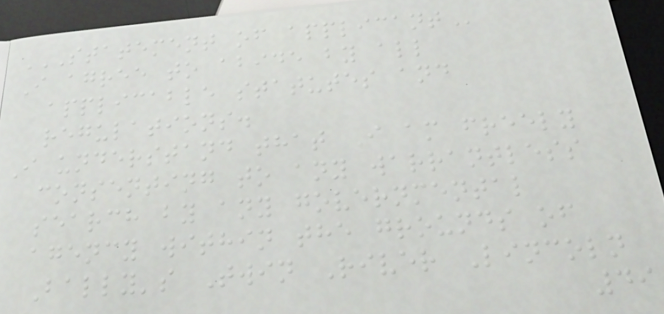STATEMENT OF APPLICANT
I agree to abide by all
applicable statutes and
regulations.
I understand that I am freely
consenting to any warrantless
search by any governmental
agency within the grounds of
Bally's Twin River Lincoln
49
